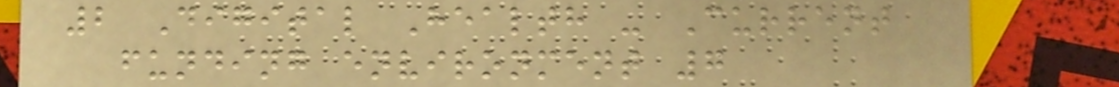2 Digital Health - Current
funding environment 7
